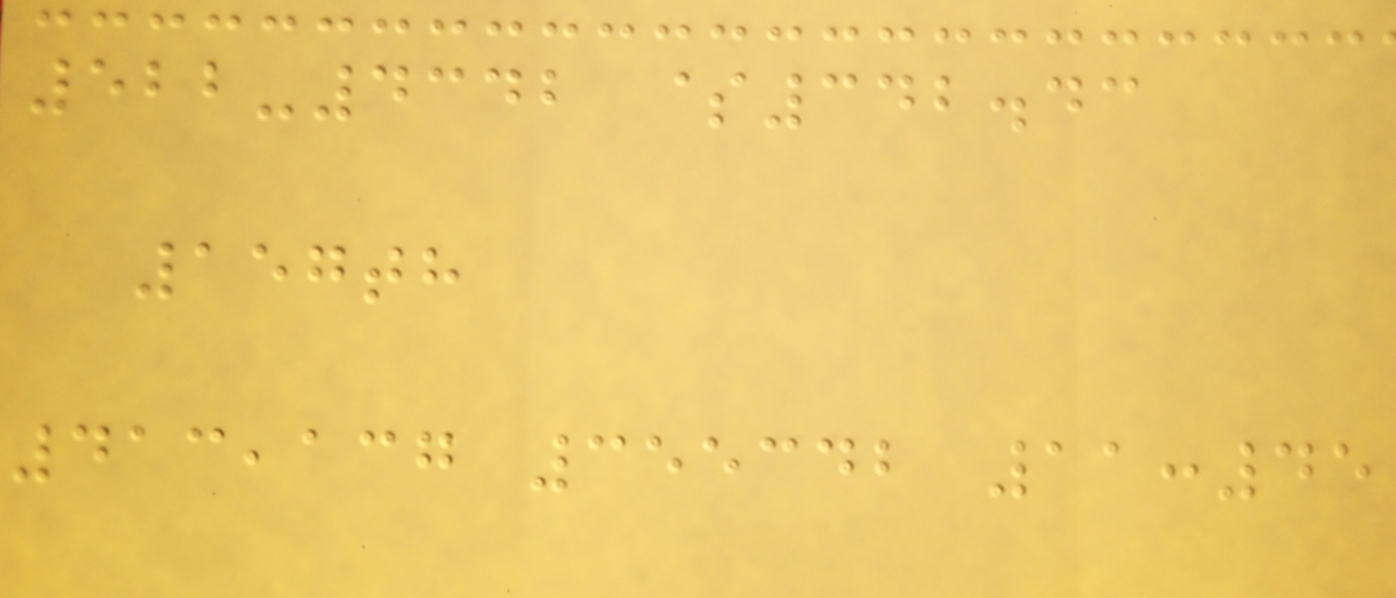522-4342 $342.43
157th
413,137 355342 11:45
